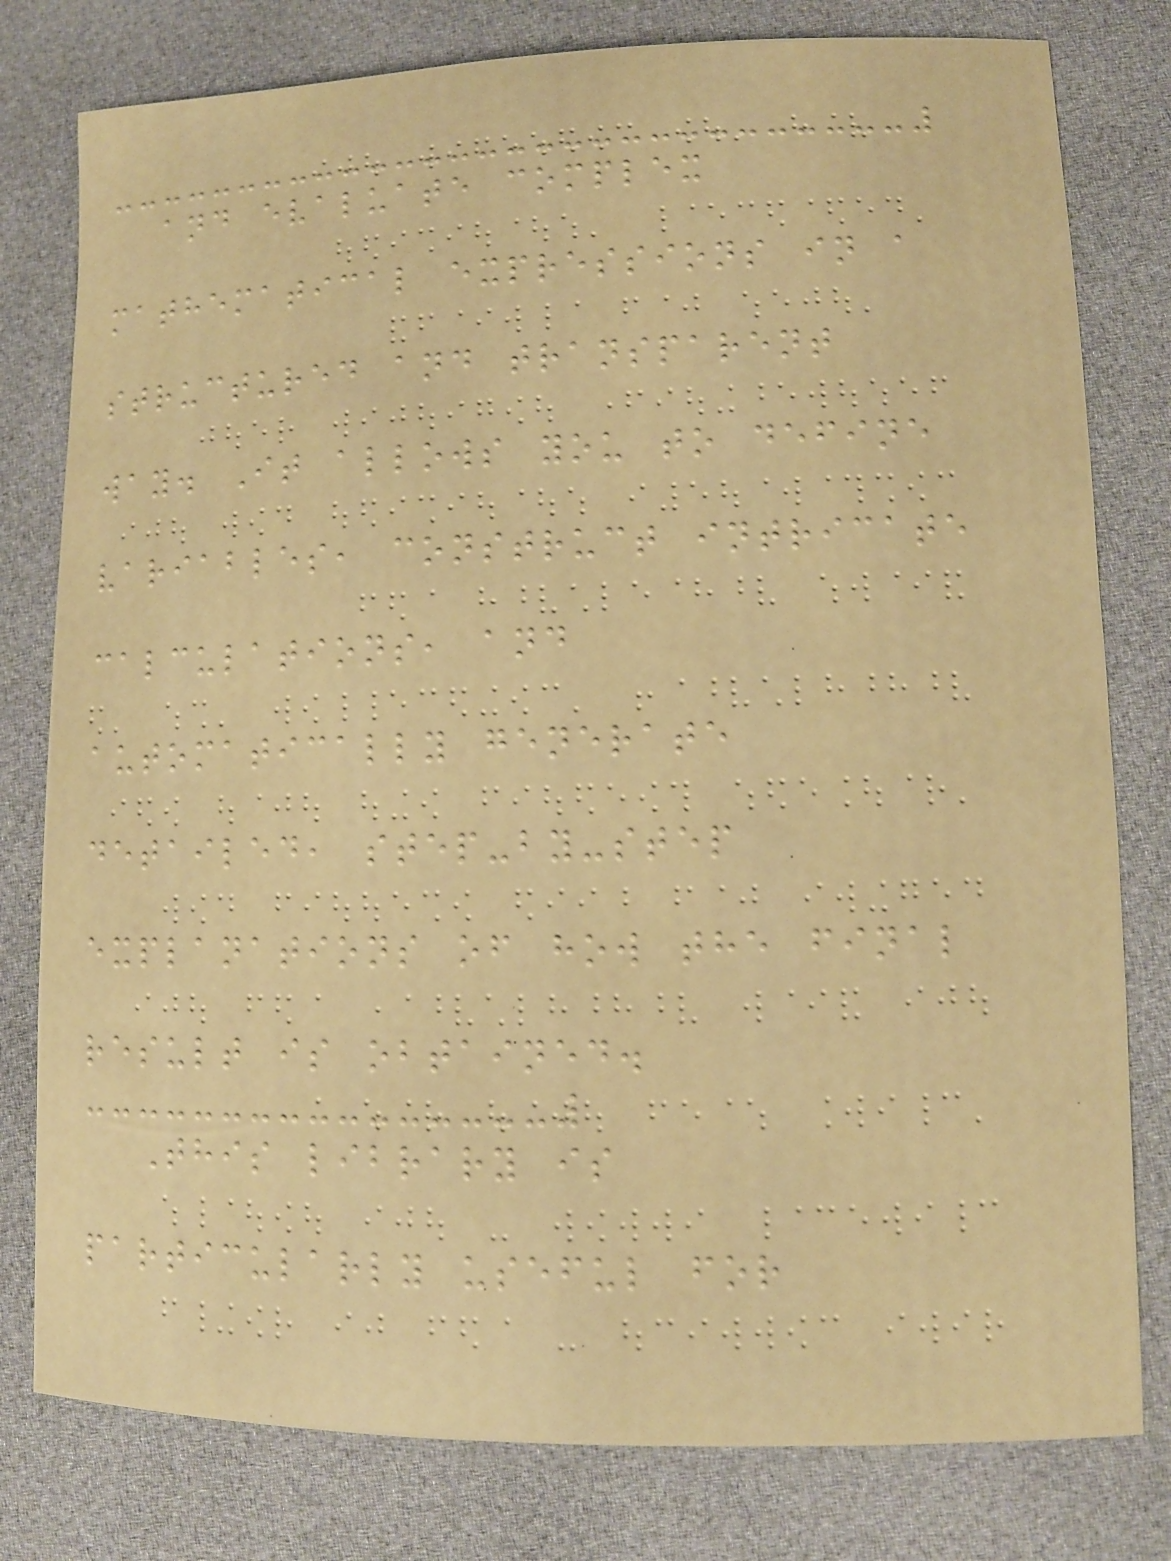and evaluate complex
mathematical expressions in a
structured and transparent
way. It allows you to define
variables, construct intricate
calculations, and
automatically generate
detailed, step-by-step
explanations of how the final
result is obtained.
This library is
particularly useful for
